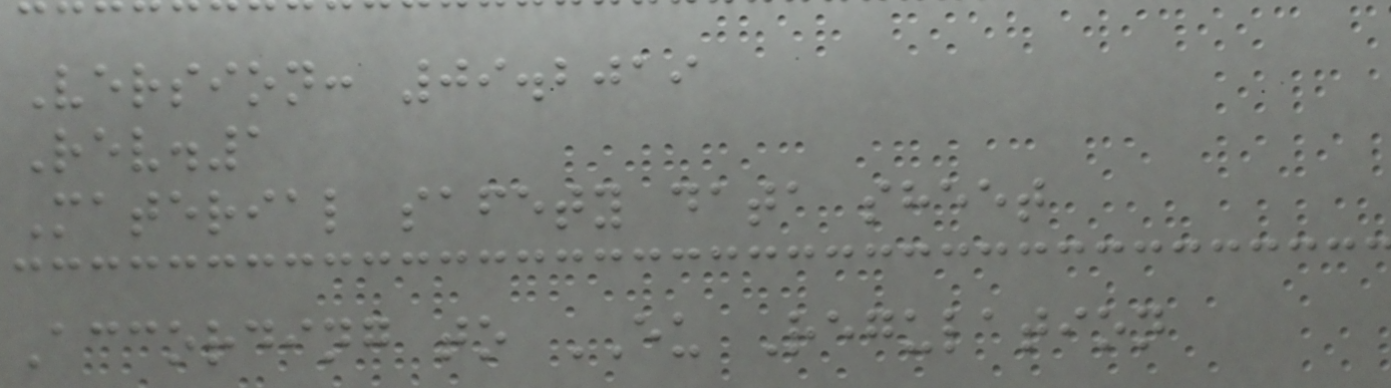Version: 09.2019
Rev.1
Material safety data sheet
According to EU Regulation
